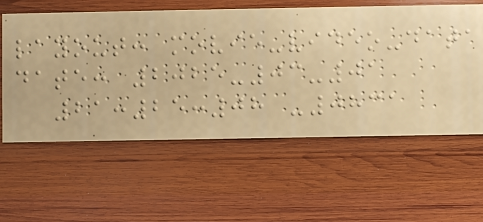layout: movie-video-data
date: 2025-03-01
21:25:08 -0831
